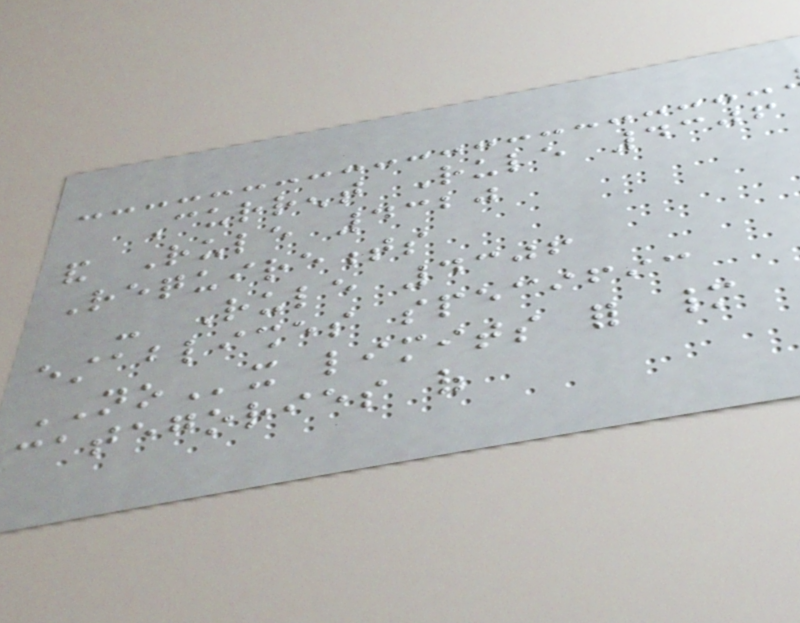Current Rule 4306
and Rule 4320
Requirements
- Rule 4306
establishes specific
NOx limits for many
categories of
